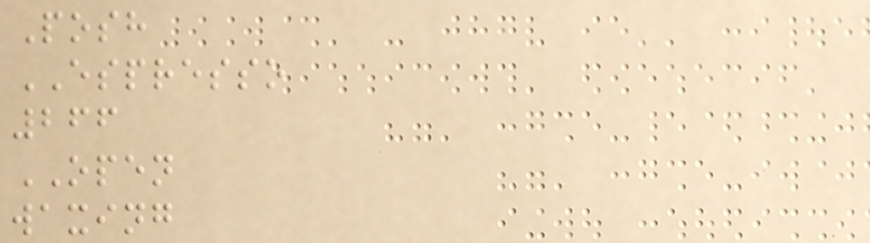Posh
ESPRESSO
266
OPEN
waxing
